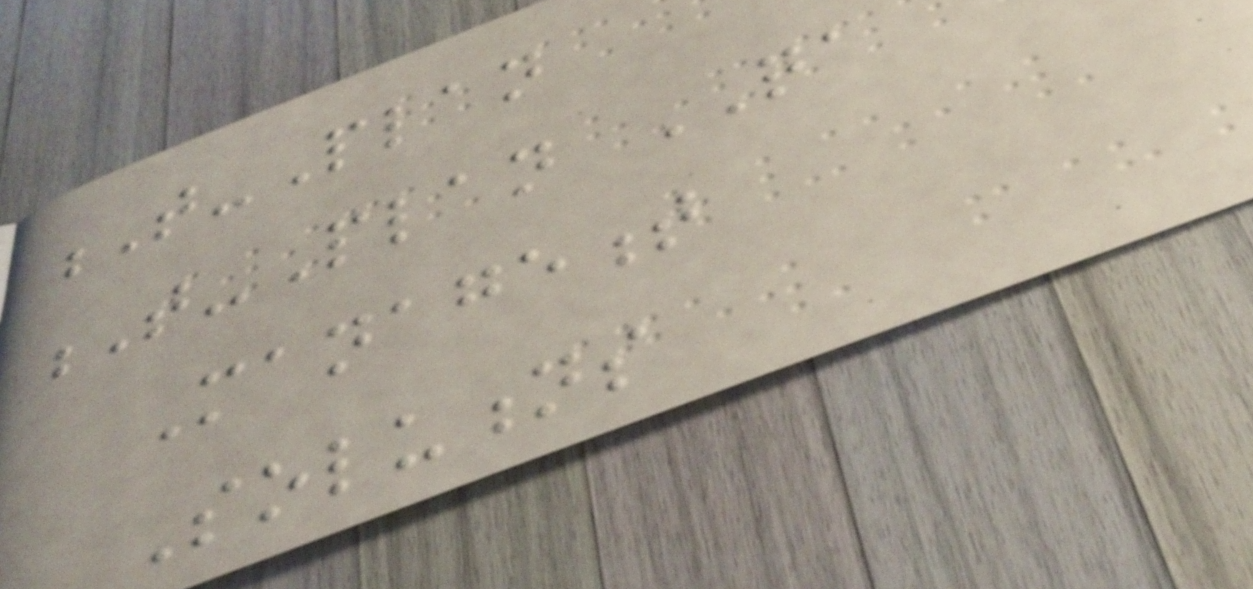T-Plan
T-Plan QA
Management
Solutions
